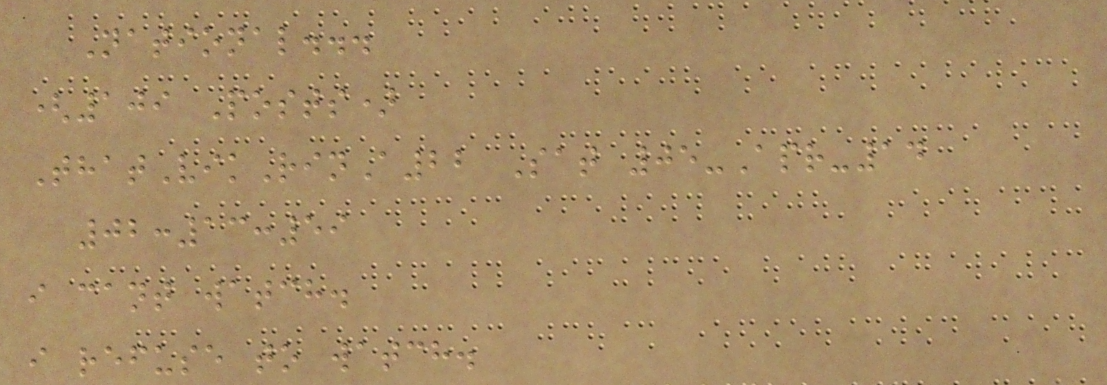National...
(109 Posts)
ThatVikRinA22 Sat 05-Apr-14
02:13:59
i cant watch.
i refuse to watch.
